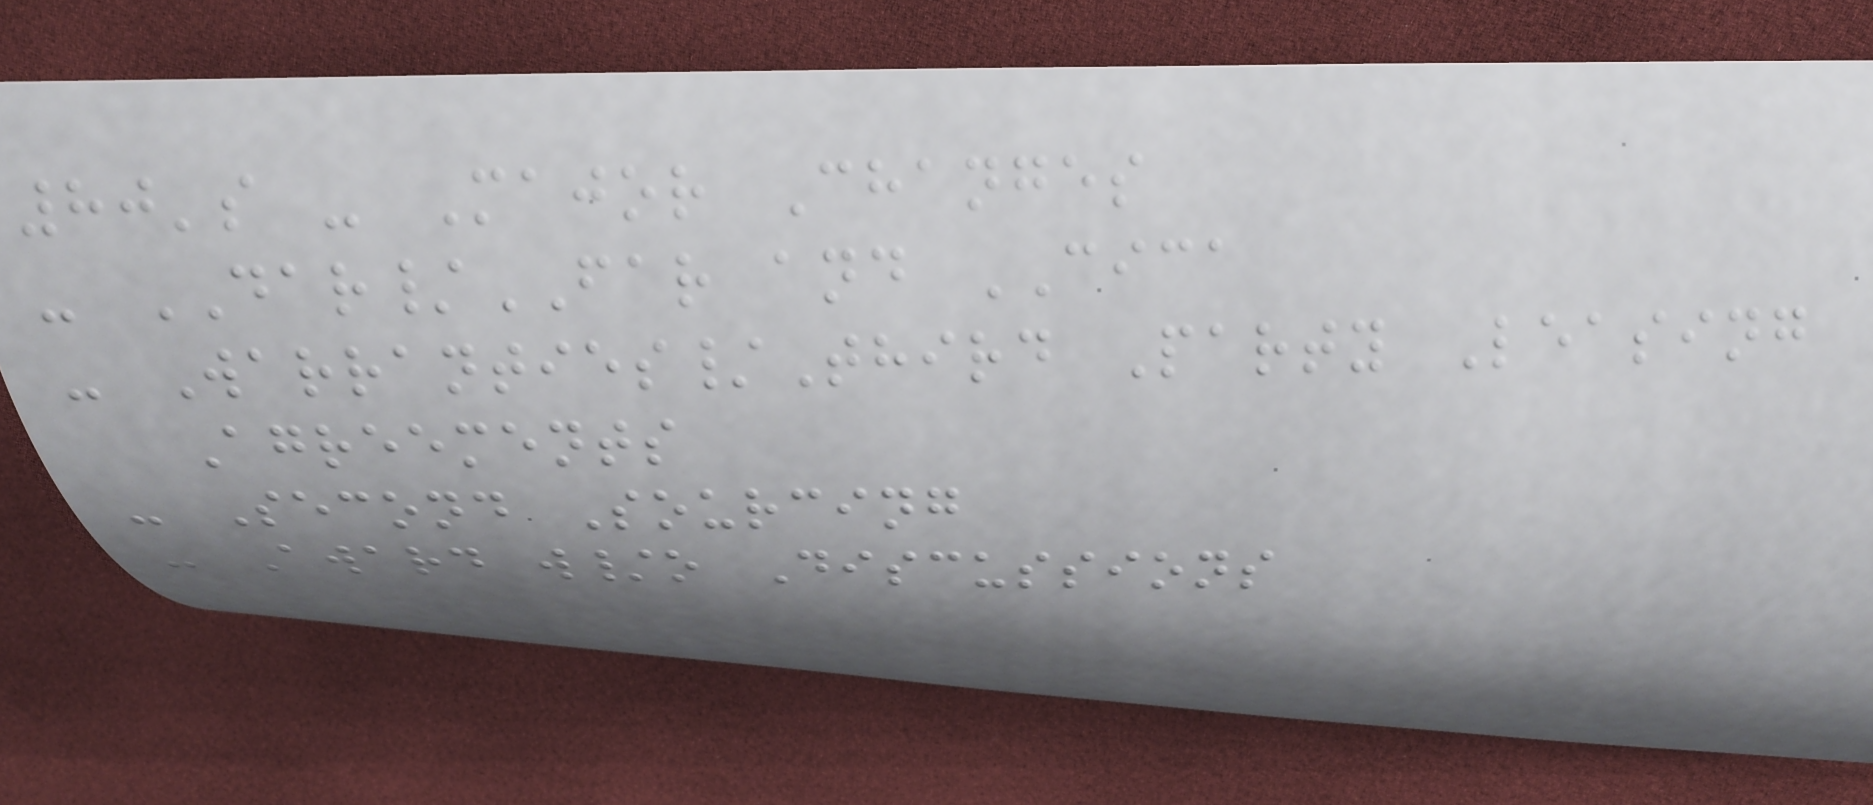80's - Major Changes
- DAR/FAR and CICA
- Warranties/Third Party Leasing
Agreements
- Second Sourcing
- Award w/o Discussions
